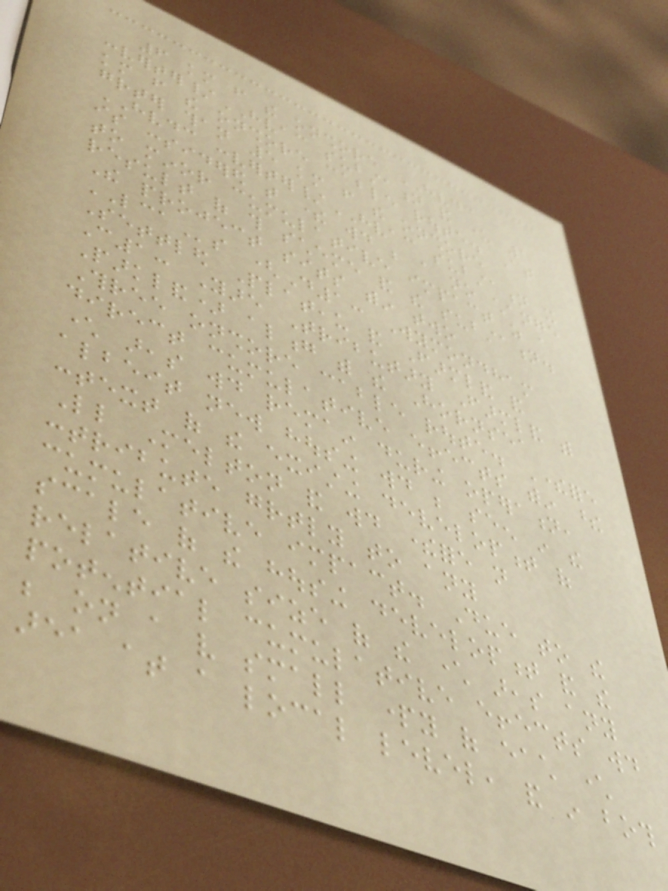6 km from the onshore HVDC
converter/HVAC substation and under 1
km from the onshore cable route. At
greater than 5 km from the onshore
HVDC converter/HVAC substation it
is considered that there would be a no change
to minor cumulative impact as a
result of this scheme and the substation.
The project sits within two
LCAs (D1: Wymondham
Settled Plateau and Farmland and
C1: Yare Tributary Farmland with
Parkland) along with the Hornsea
Three onshore cable route. Therefore
direct cumulative effects within these
character areas would remain during operation,
albeit new housing would be seen in the
context of the existing development of
Little Melton and would therefore not
contribute greatly to any
cumulative impact. Due to the
scale of the housing development and the
relative size of the character areas any
potential cumulative effects would
be on a very small party of each character
area at a local level, and in both
